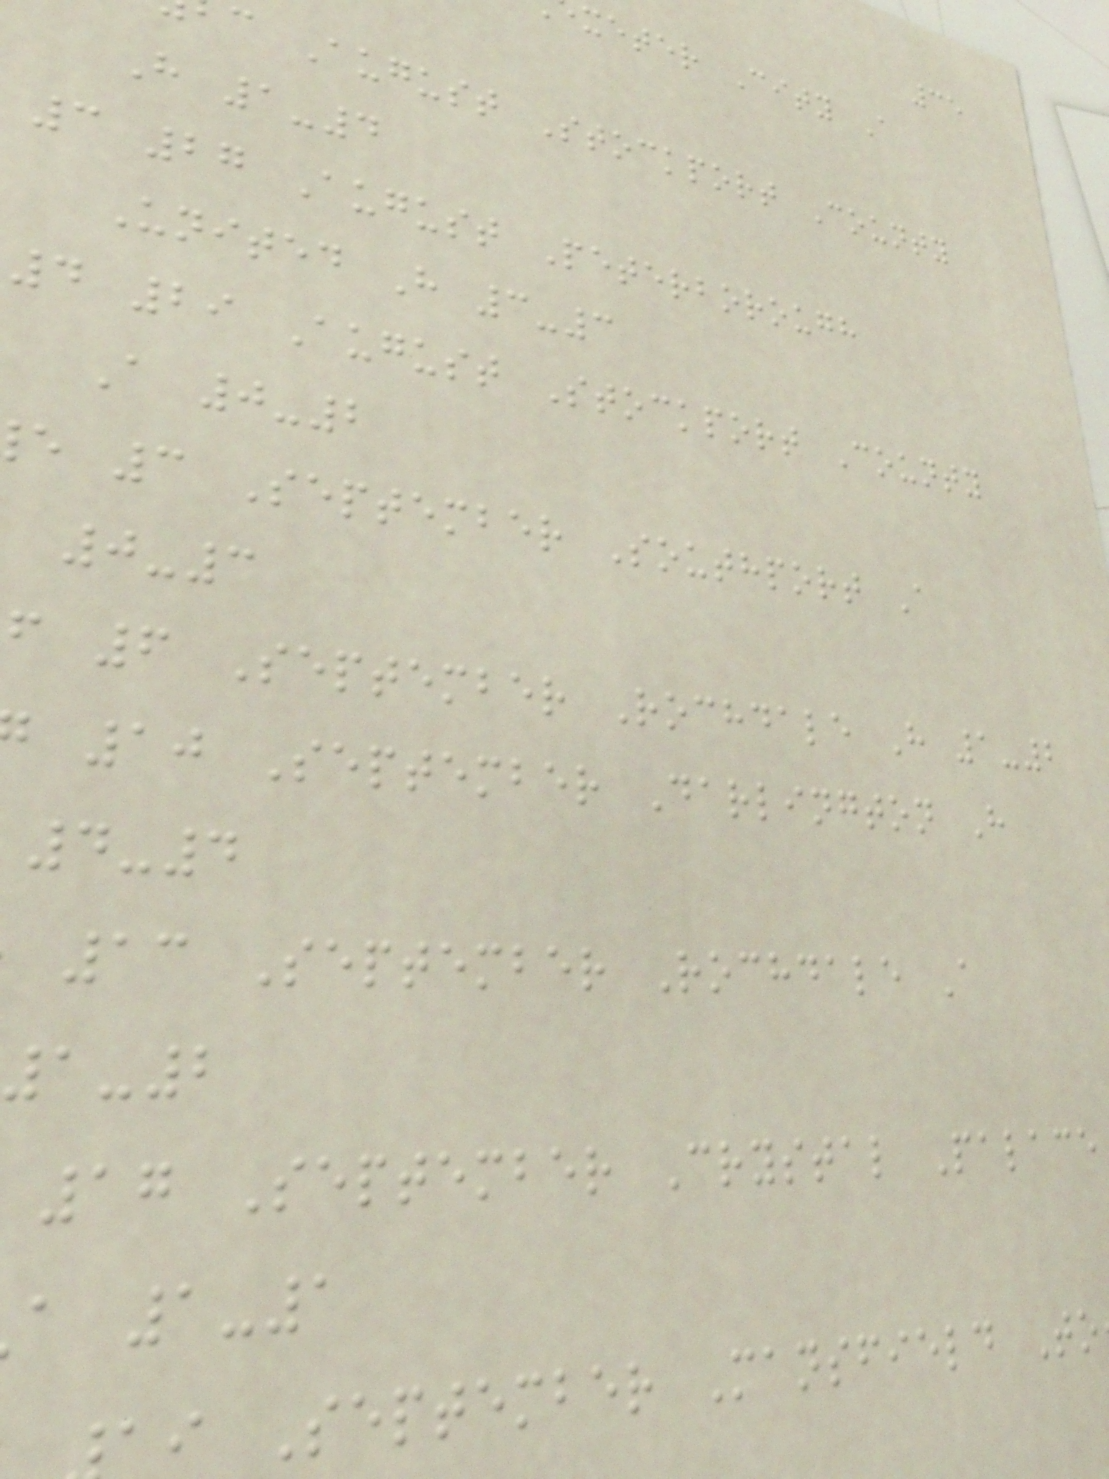35
xeter City A
c August Stockport County
H 1-4
3 27 August Peterborough
United H 3-3
4 29 August Stockport County
A 0-2
e 3 September Southport A
0-3
f 6 September Rochdale H 1-2
10 September Darlington H
4-4
13 September Rochdale A
1-2
17 September Crystal Palace
a 1-1
i September Mansfield To
